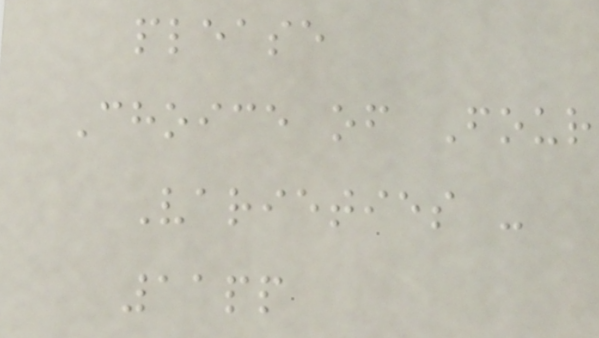please
Choice of Four
Varieties -
11pp
